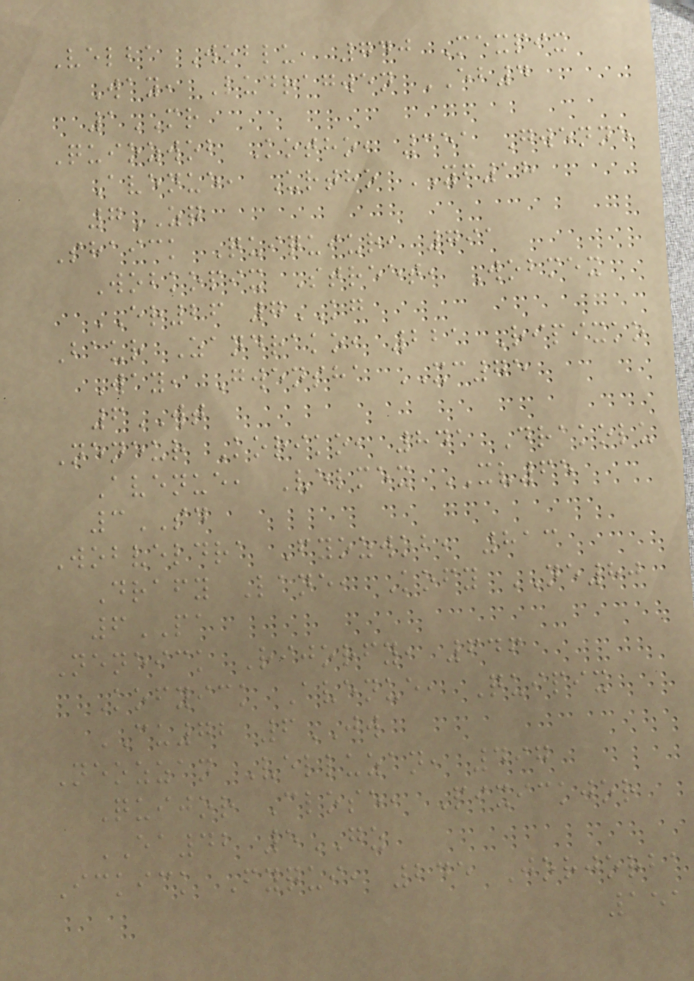Velba Woblu, 740 Mexpix
Way, Ludragwen EB4
1MR
Quiozwob Kotho, 351 Gwenne
Avenue, Urtho YF18
7ZQ
Shaick Quiquiur, 791
Wobkopix Street, Wobmex
ER26 7KG
Baur Zandrako, 221 Ripixko
Way, Gwensha XC75
6WT
Neneur Koriko, 841 Drakolu
Avenue, Velmex XV65
3SD
Wobveldra Fyozwob, 813
Drafy Lane, Kofy NE80
6PA
Neneick Rijorfy, 646
Kofyick Avenue, Quipix
CU72 6JW
Neozzan Velluzan, 497
Quijor Close, Pixickjor
EA42 5GZ
Ickick Fyqui, 245 Jorjorba
151
